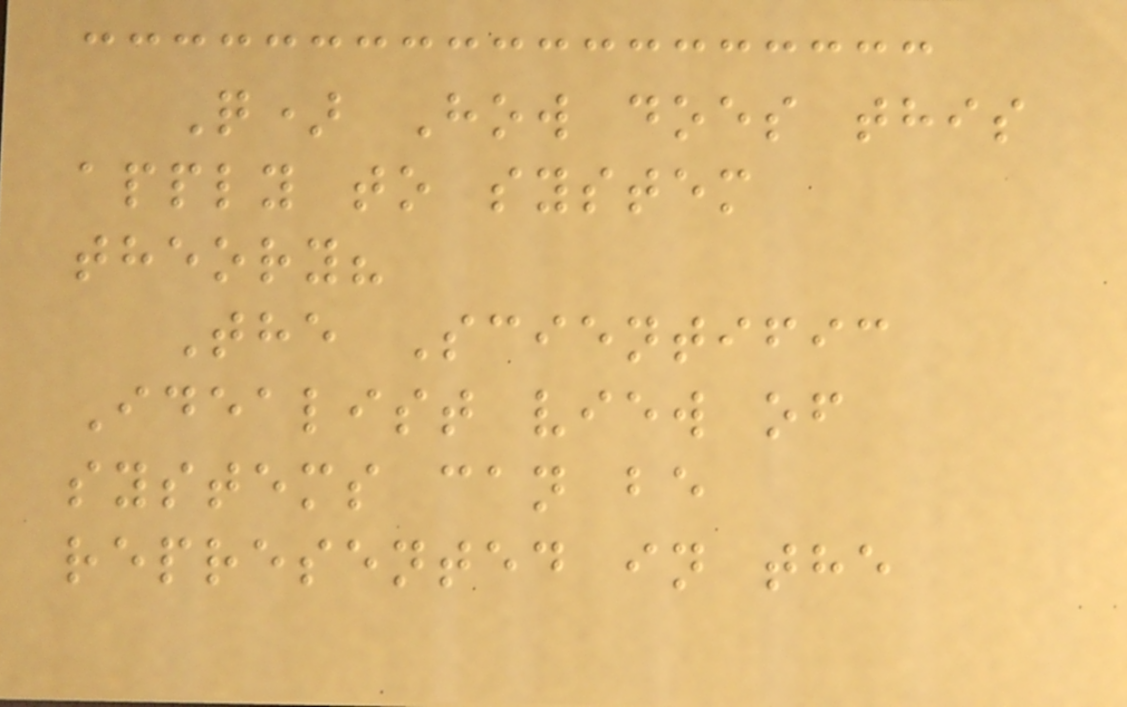Q) How does this
apply to system
theory?
The Scientific
Idealist view of
systems can be
represented in the
